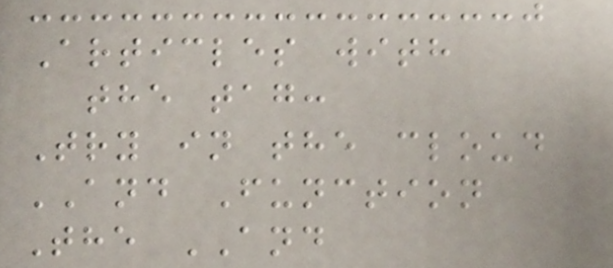Articles with
the tag:
Try in the cloud
AND Function
The AND
